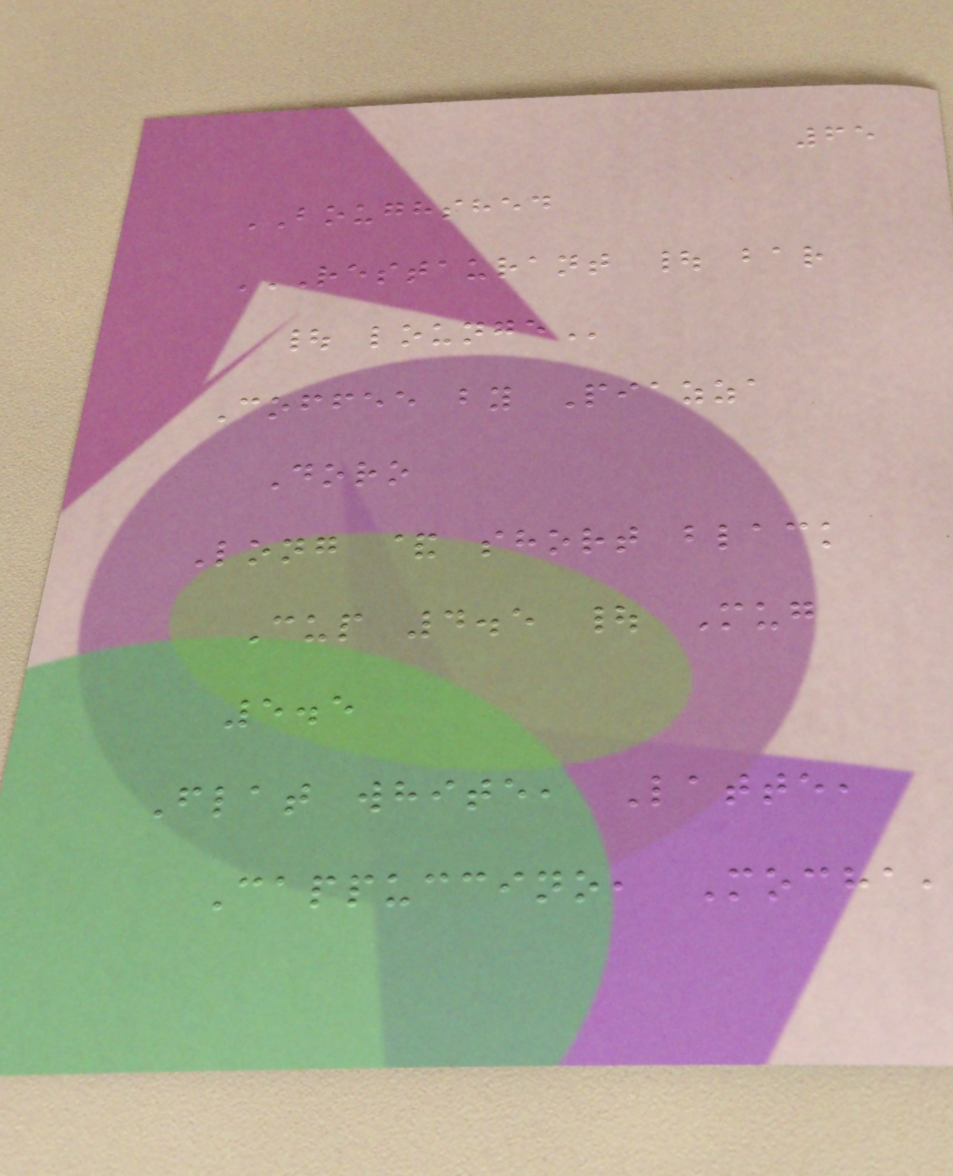65
BOUGHSHED
RESTAURANT | BAR
| LOUNGE
Coffee by Piazza
Doro
Long & short black
Cup 4.5 | Mug
5.5
Flat white, Latte,
Cappuccino, Mocha,
